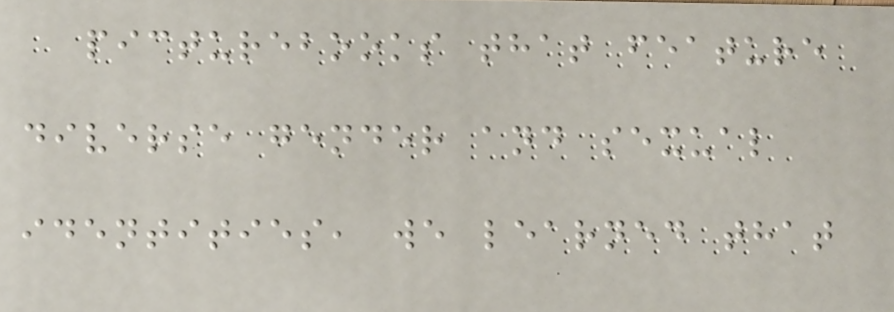picturebooks that feature
diverse gender and sexual
identities, we learned that
